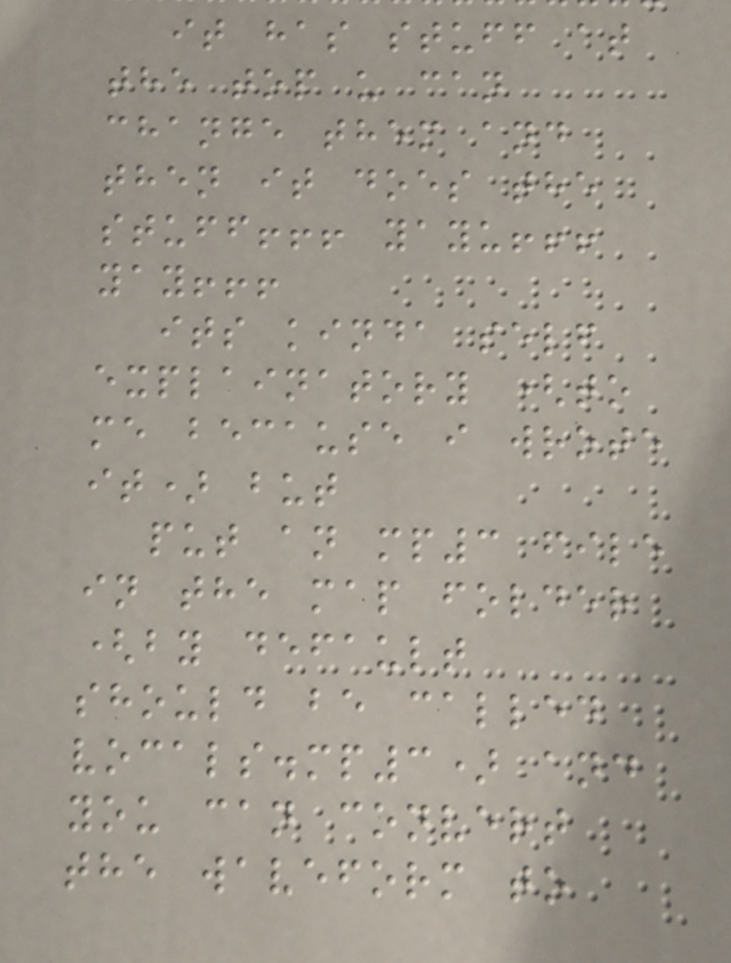it has stuff at
the top u can
change them and
then it does the
stuff!!! yayu!!!
yay!!!
its kinda self
explainatory (to
me because i wrote
it) but
put an mp3 file
in the map folder
(by default
should be called
vocals.mp3) and
you can convert
the waveform to
